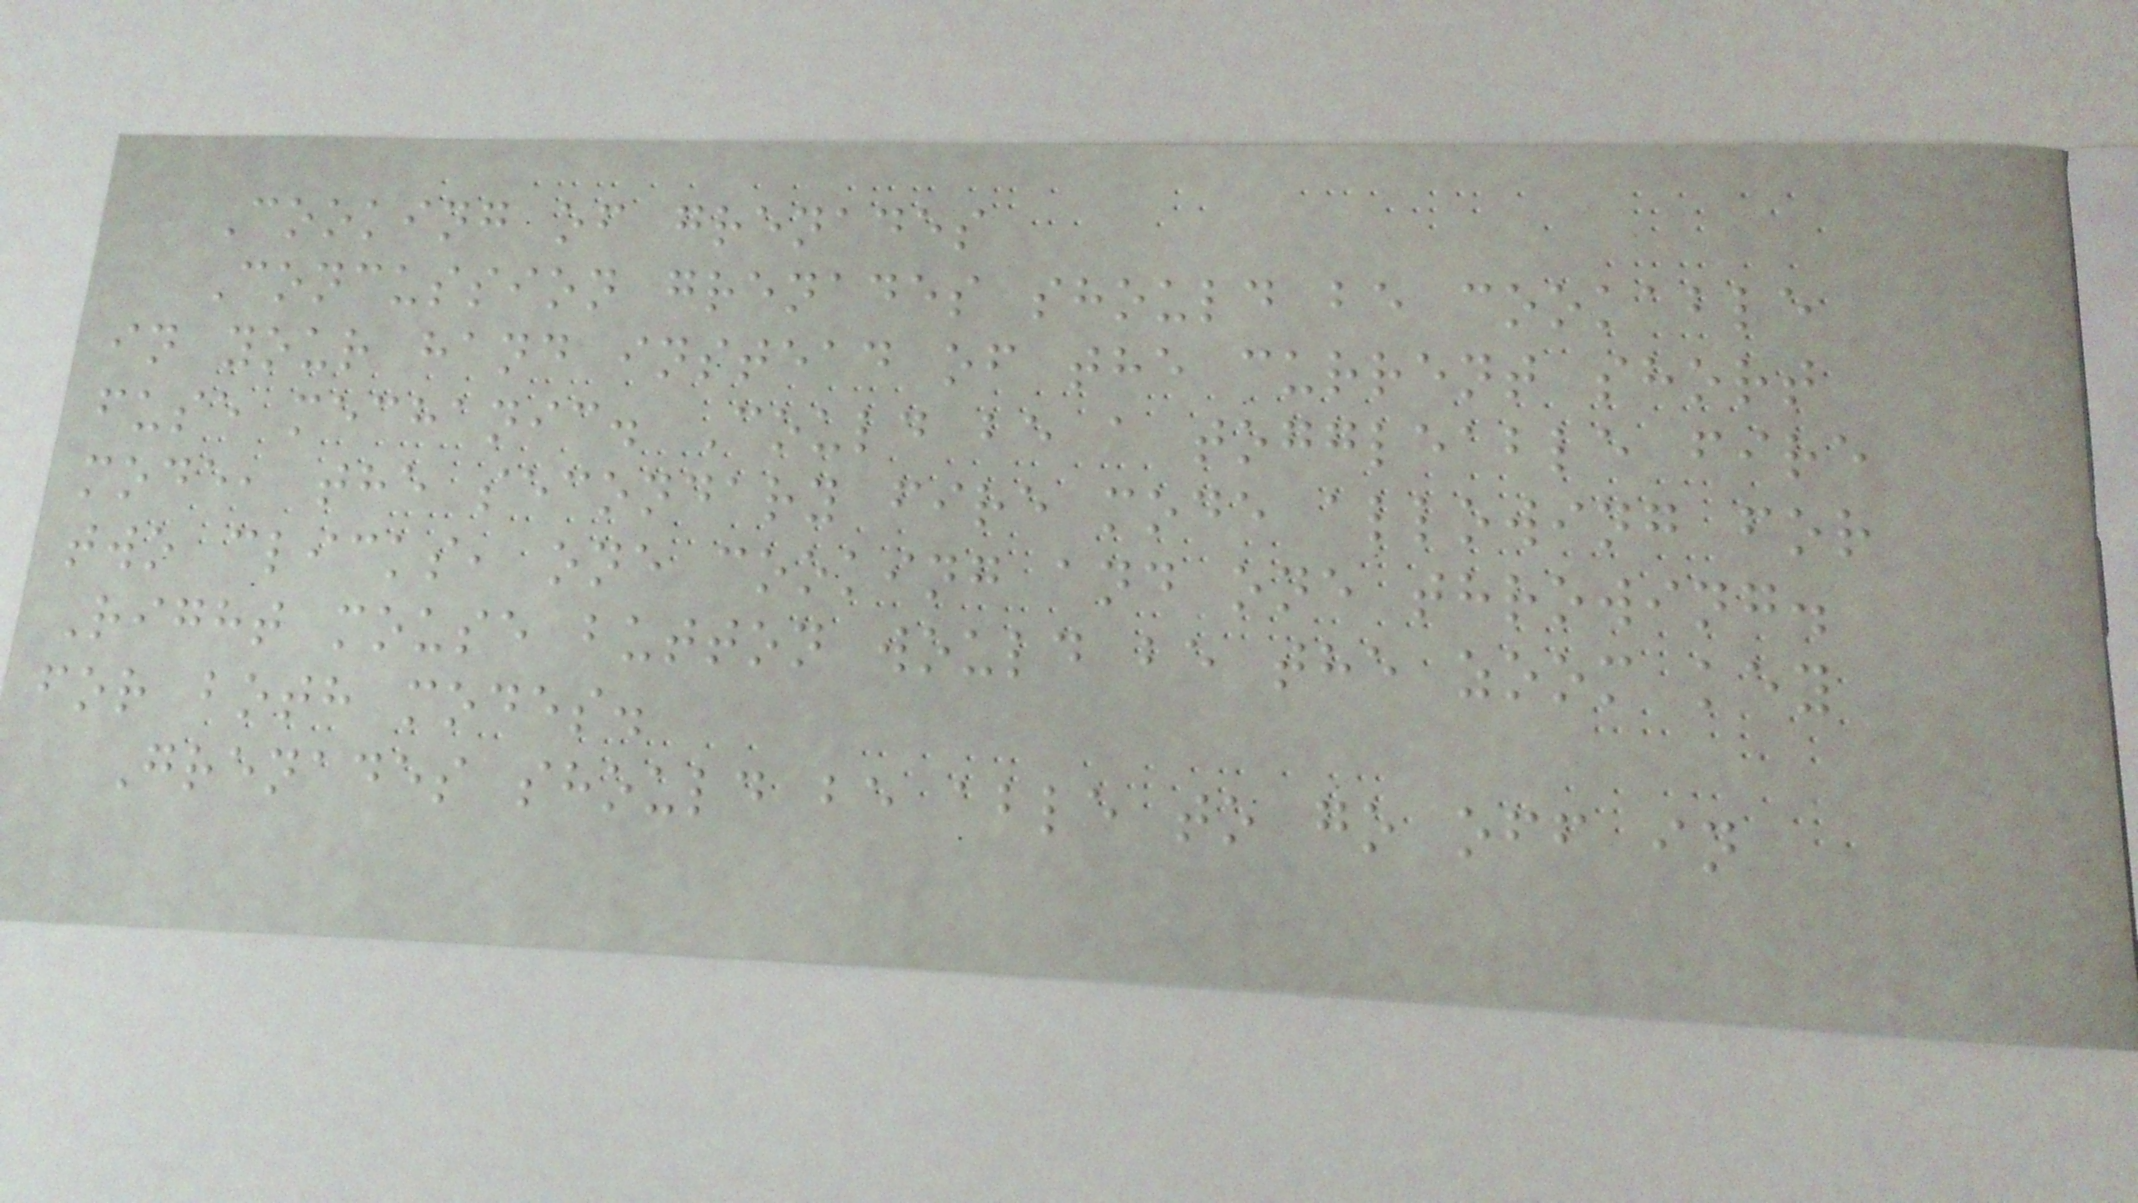Cooking of grenades
Concussion grenades should be cookable
in your hand instead of the current short
fuse mechanic. Could be a toggleable fire
mode, the secondary fire mode allowing for
two clicks, one cooking and one throwing.
Right mouse button would be the zoom key
for both modes.
Grenades should be able to go off in
